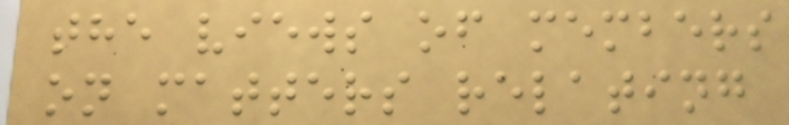the views of members
on matters relating
